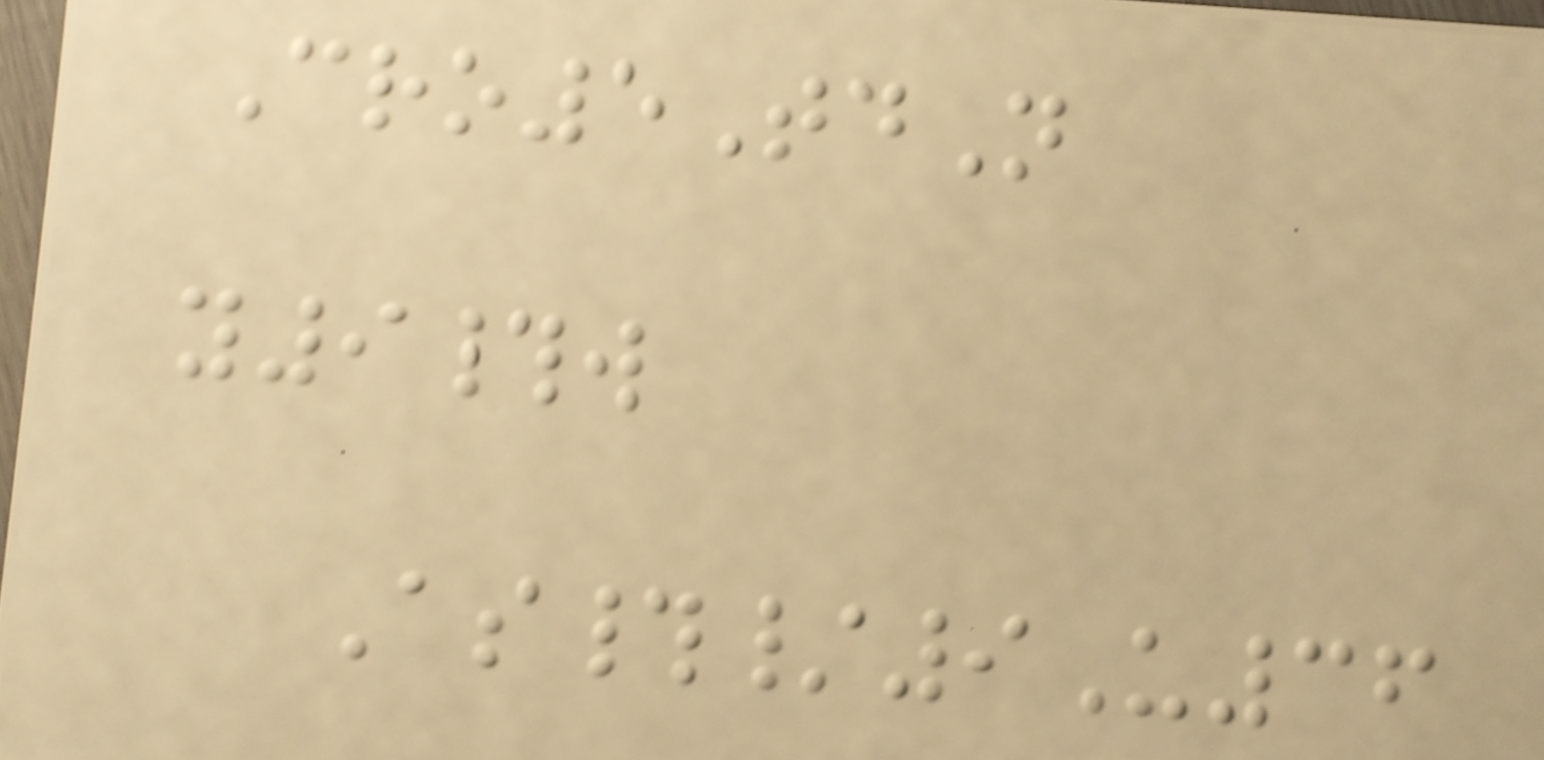Cro5TdN
y9#w
As#/9U36
